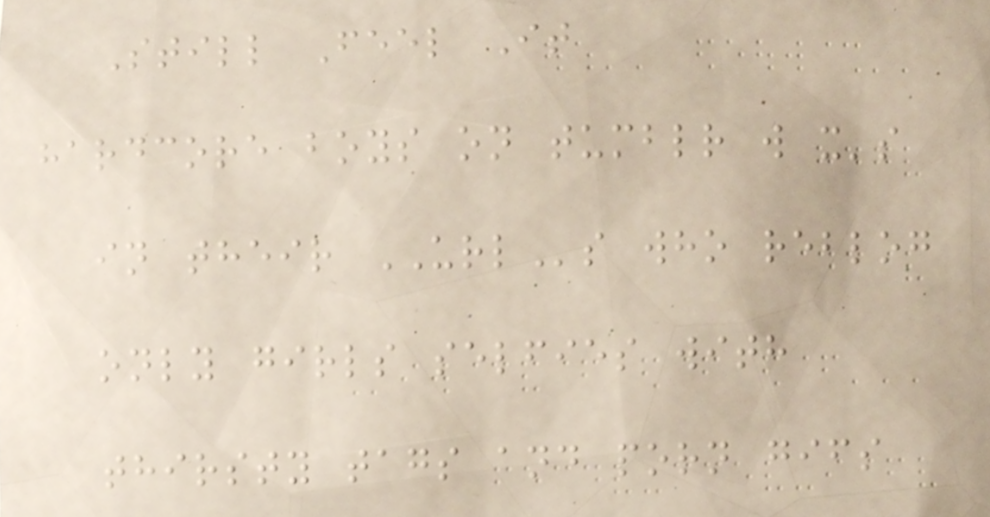Still Feel It
hardcore boys on tumblr w x's
in their URLs who reblog
only girls selfies with
thirsty tags and porn gifs
